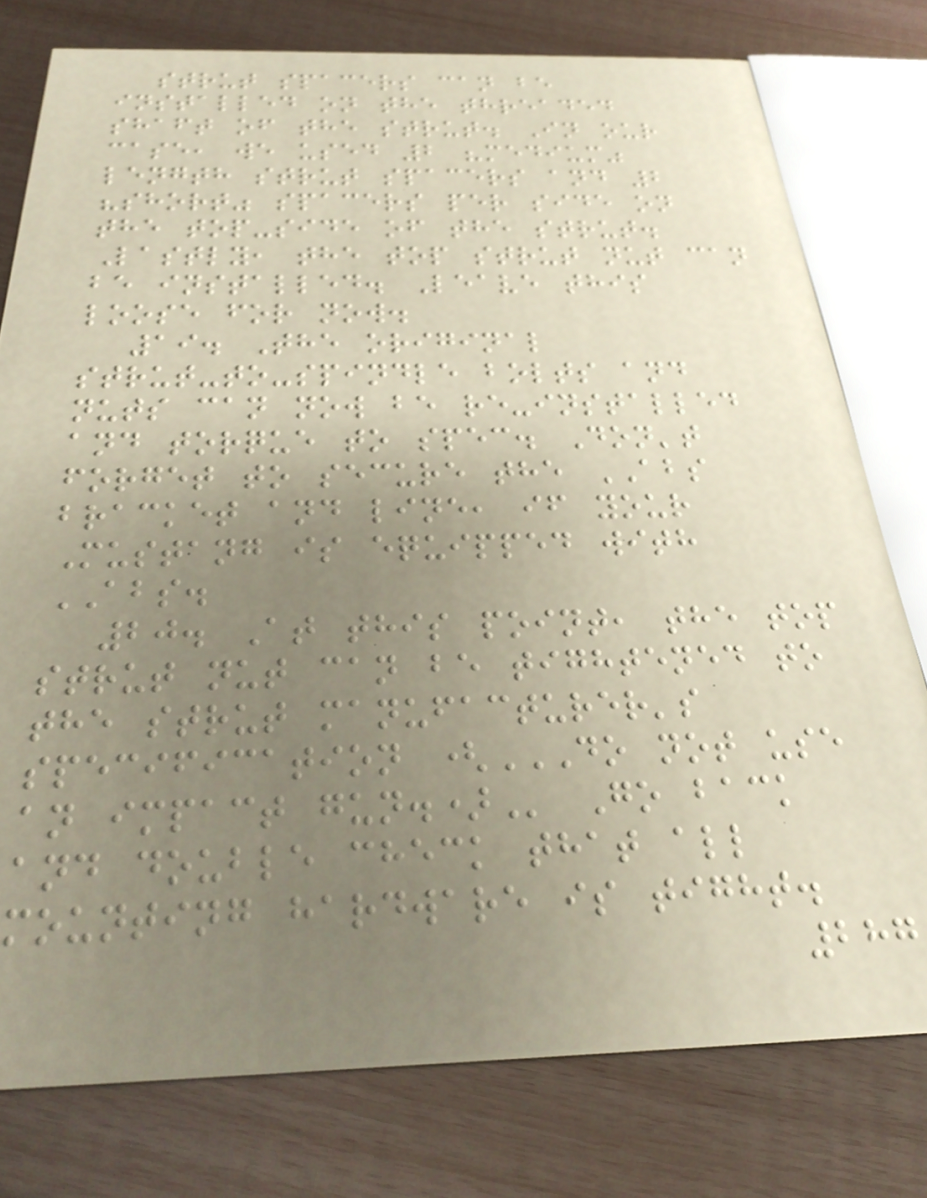strut spacers can be
installed on the threaded
shaft of the strut. In our
case, we used 2 "medium"
length strut spacers and 2
"short" spacers per side on
the top-side of the strut.
Lastly, the top strut nut can
be installed. Leave this
loose for now.
19. The original
strut-to-spindle bolts and
nuts can now be re-installed
and torque to spec. Don't
forget to secure the ABS
bracket and line, if your
Mustang is equipped with
ABS.
20. At this point, the top
strut nut can be tightened to
the strut manufacturer's
specification (DO NOT USE
AN IMPACT GUN.) Go back
and double check that all
mounting hardware is tight.
287
